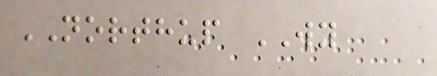NORTHUP WY
